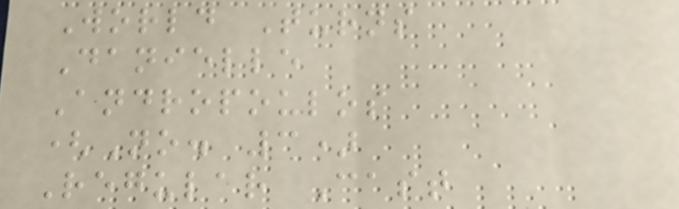World Turns
Danielle
Andropoulos
(No. 3)
Regular Cast
